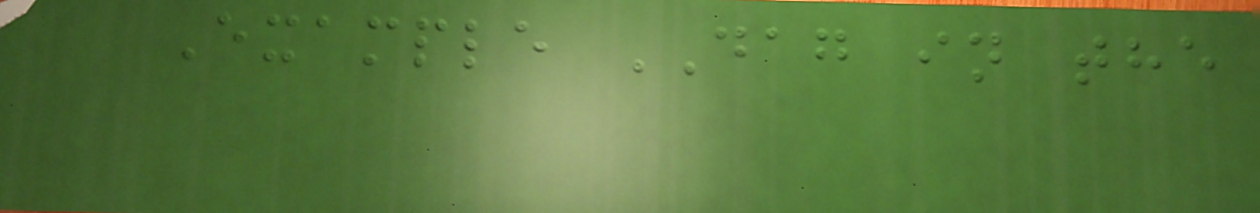Example DAG in the
